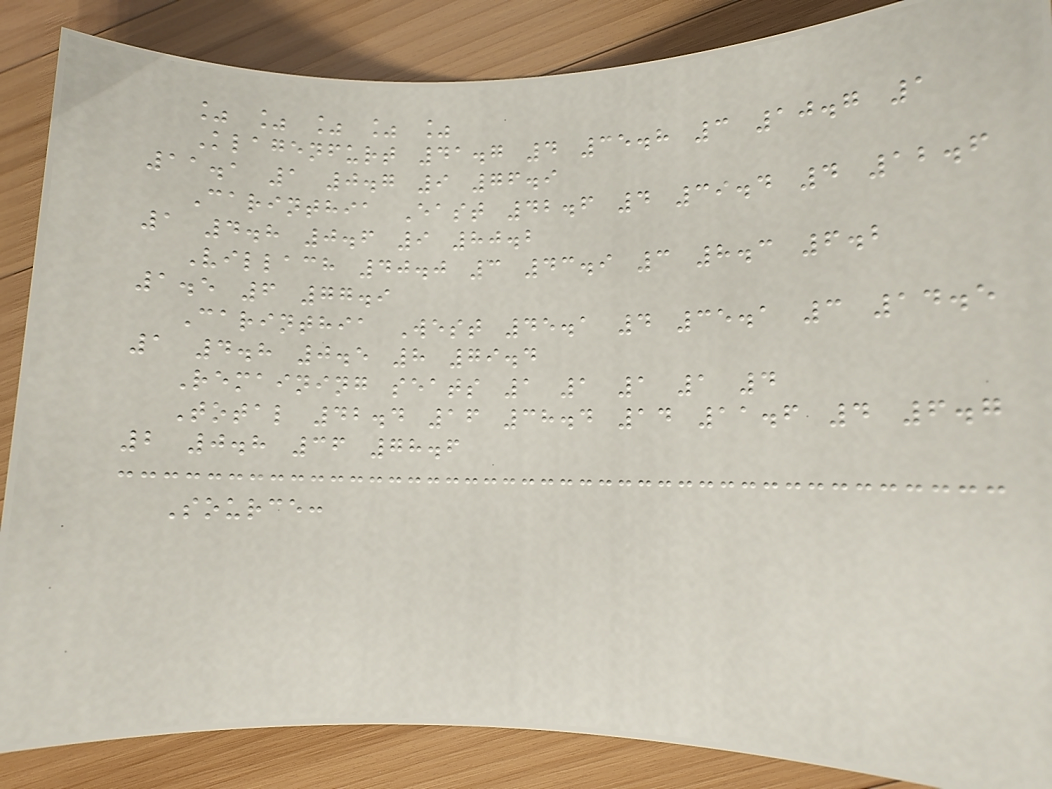% % % % %
Klagenfurt 41.7 4 35.8 3 10.7 1
11.1 1 0.7 9 76.9
Carinthia East 42.6 4 39.4 4 12.6
1 4.8 0.6 9 80.2
Villach 40.0 3 43.9 3 8.3 6.2
1.5 6 77.9
Carinthia West 45.1 4 35.1 3 14.5
1 4.8 0.5 8 79.4
Remaining seats 1 1 1 1 4
Total 42.4 16 38.4 14 11.6 4 6.7
2 0.8 36 78.6
Source:
